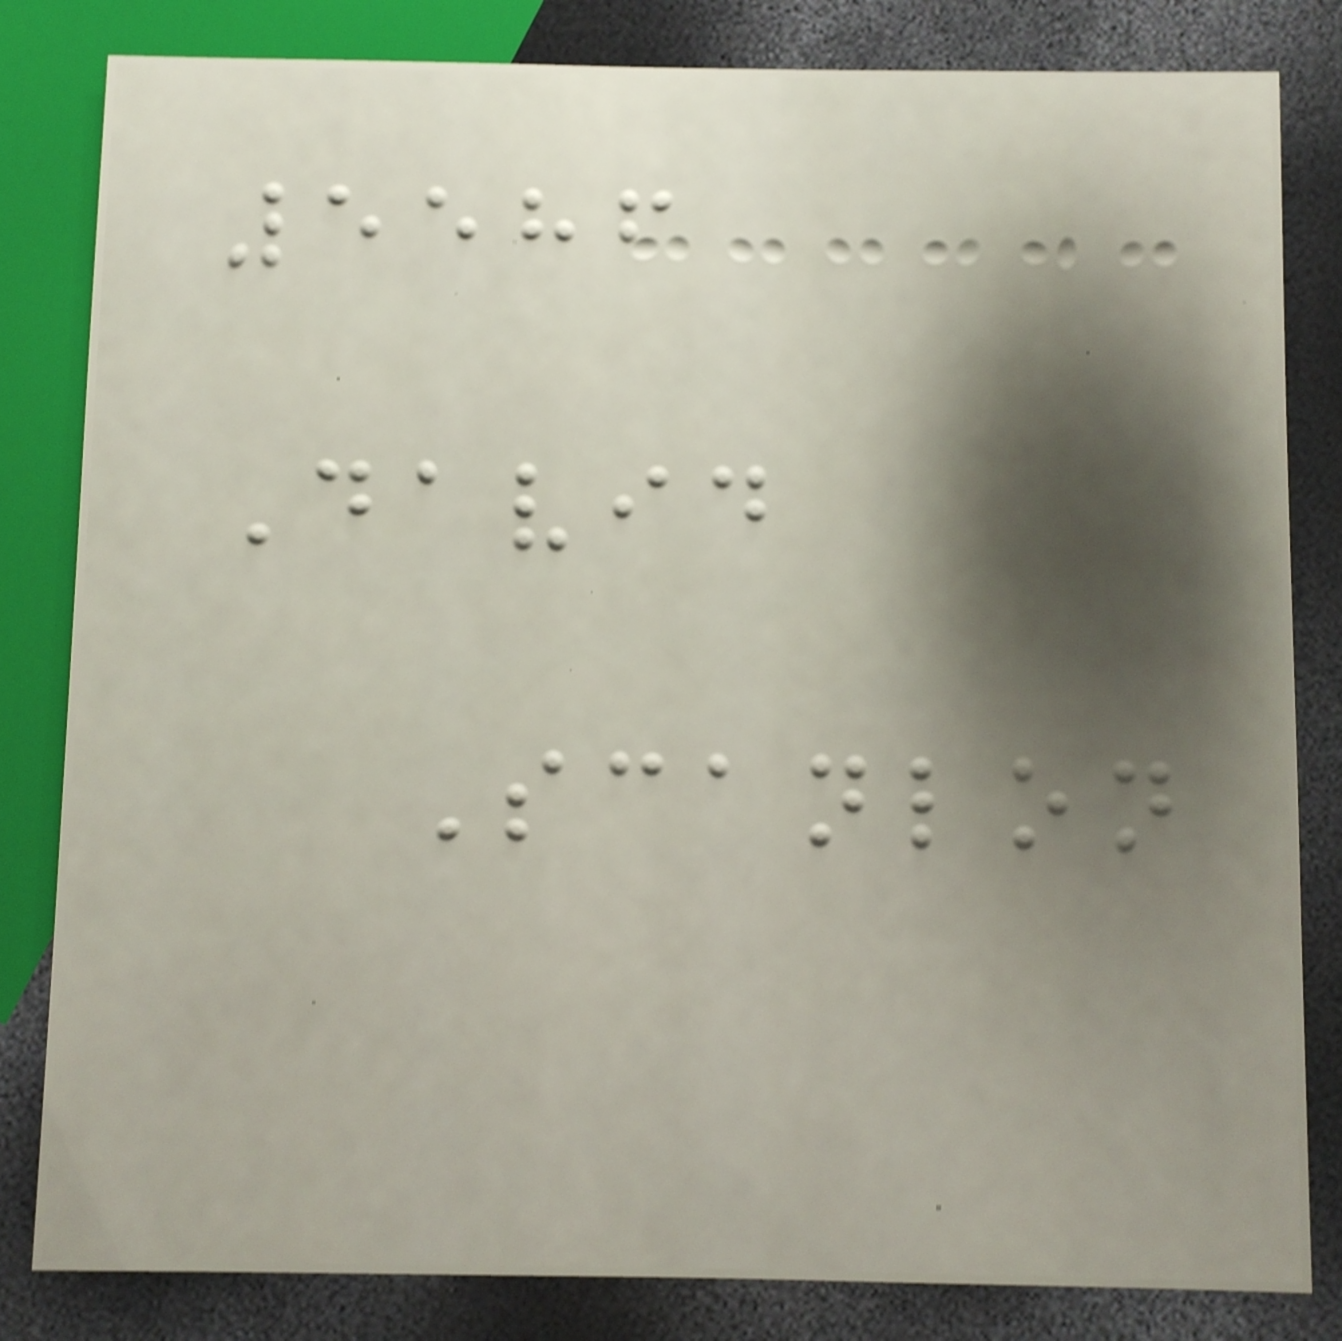5586
David
Scanlon
